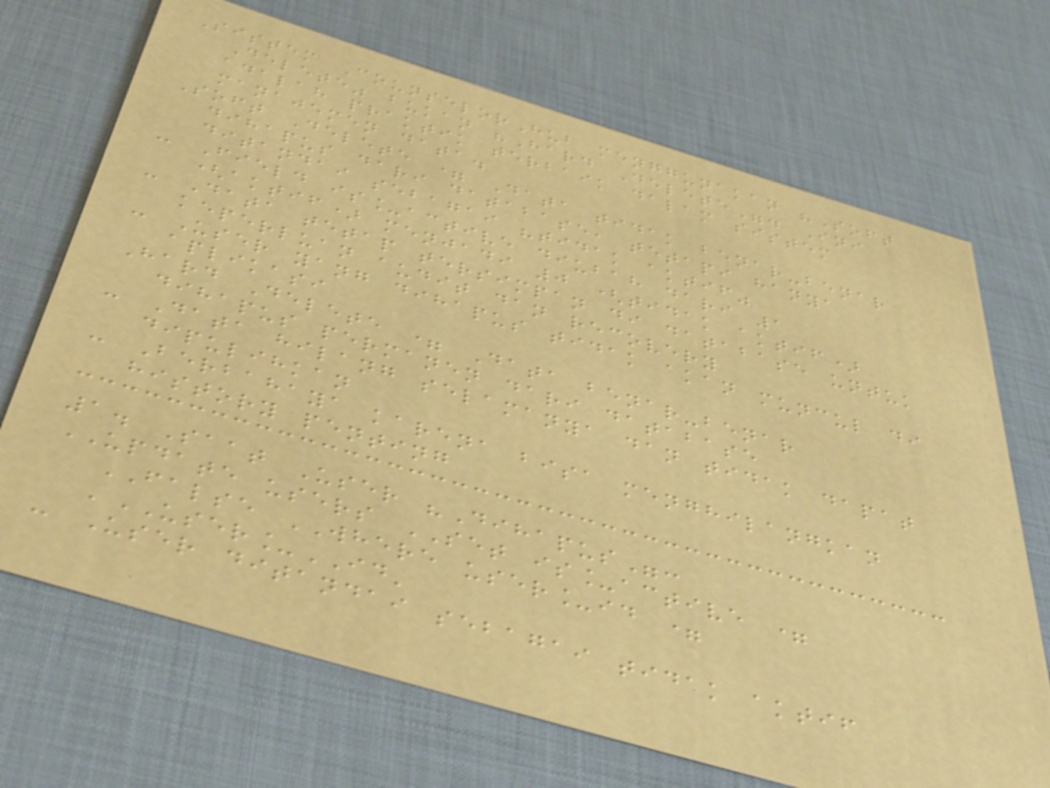Sistem CounselorHub menggunakan "Soft
Delete" bukan "Hard Delete". Ini
adalah praktik terbaik dalam sistem
manajemen data.
Soft Delete = Data tidak benar-benar
dihapus dari database, tetapi hanya
ditandai sebagai "tidak aktif"
- Field is_active diubah dari 1
(aktif) menjadi 0 (tidak aktif)
- Data tetap tersimpan di database untuk
keperluan audit dan recovery
- User yang dihapus tidak akan muncul di
aplikasi
Hard Delete = Data benar-benar
dihapus permanen dari database
- Data hilang selamanya dan tidak dapat
dipulihkan
- Berbahaya karena bisa menghilangkan
history penting
1. Saat User "Dihapus":
UPDATE users SET is_active =
FALSE WHERE user_id =
'USER_ID'
- User ditandai sebagai tidak aktif
